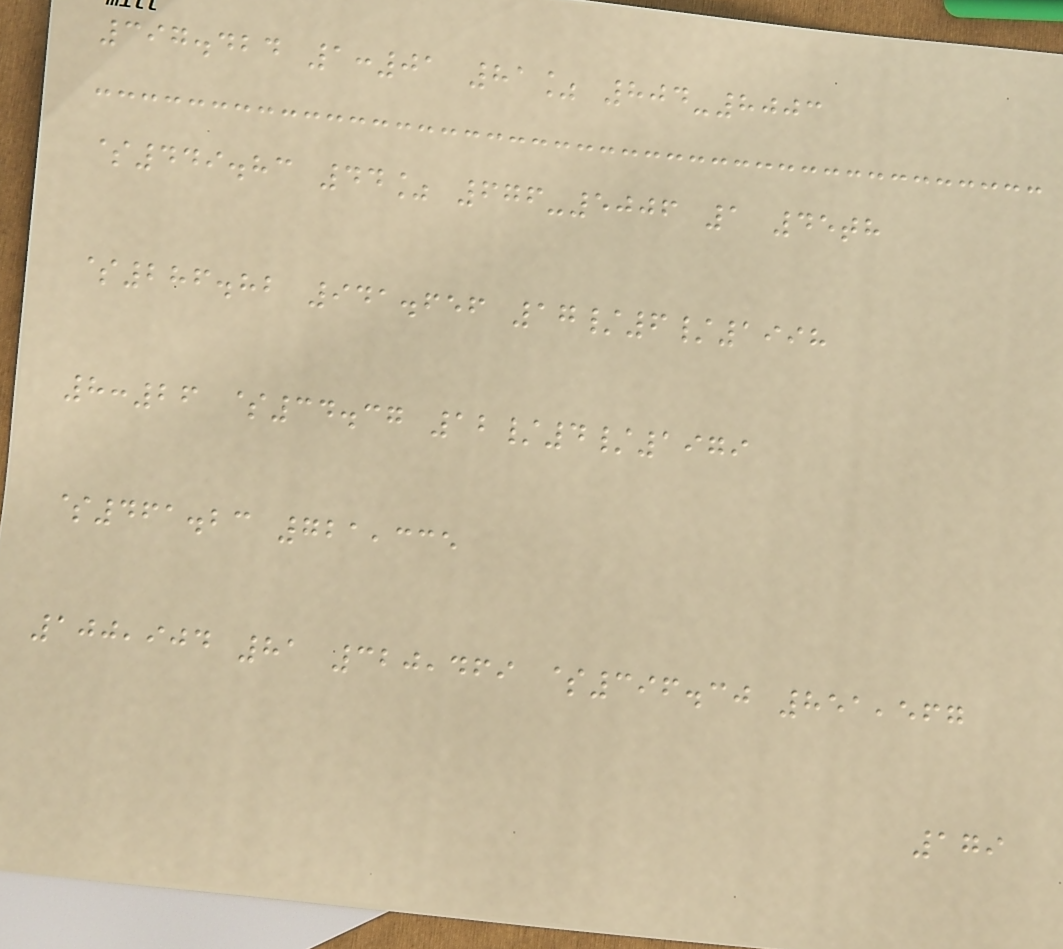397.424 1:01 81% 804-8003
$449.83 44% 676-5006 1 45th
$286.82 941.656 17/6/1998
8:26 $34.37 12/4/1979
$461.23 721,335
100,904 81 320,469 $396.30 851,567
179
